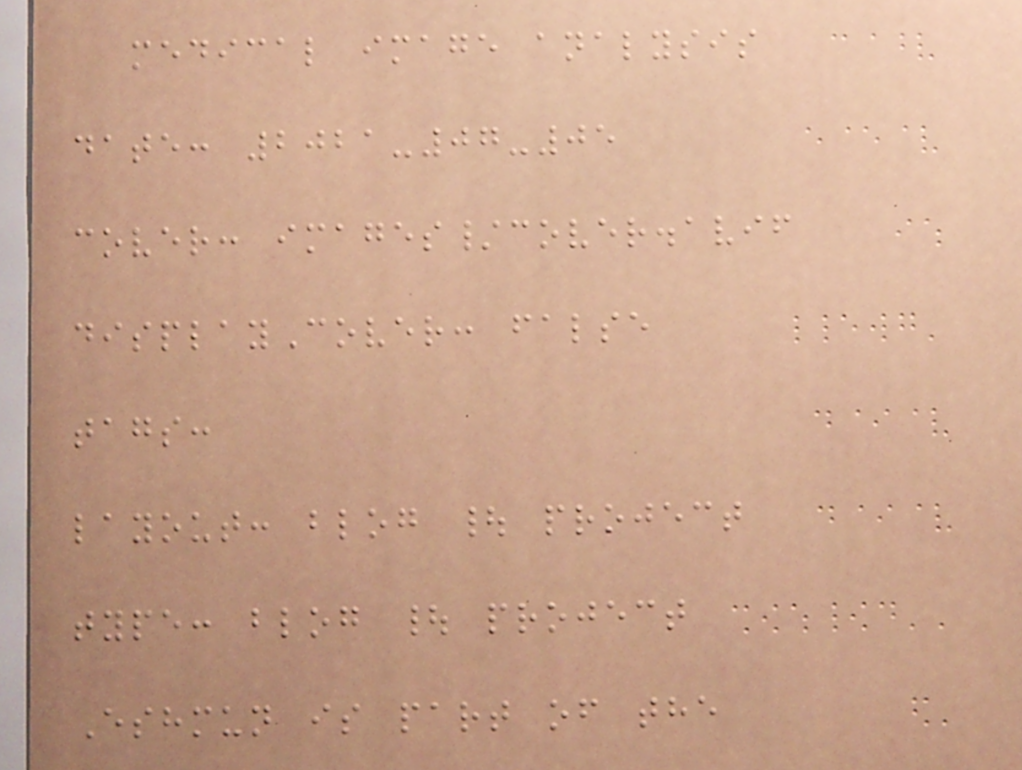medical image analysis
date: 2021-07-05
cover: images/cover.avif
displayCover: false
tags:
layout: blog | project
type: blog | project
Eshmun is part of the
